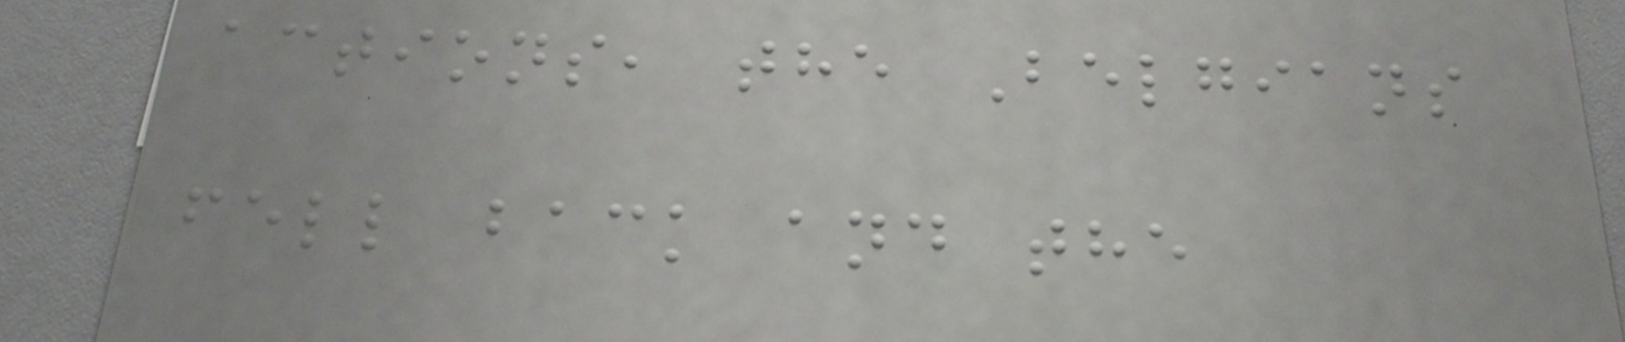actions, the Belgians
fell back and the
